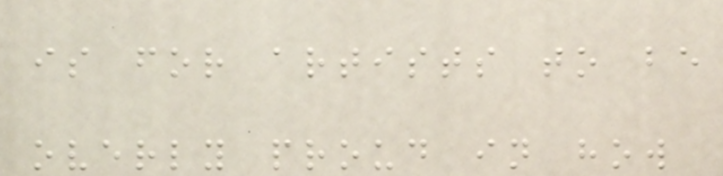is for artists to be
overly proud in how
